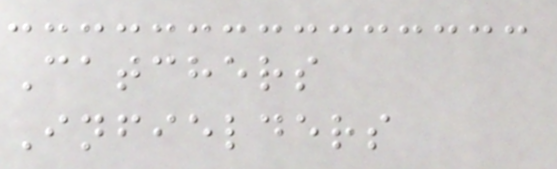Catchers
Infielders
